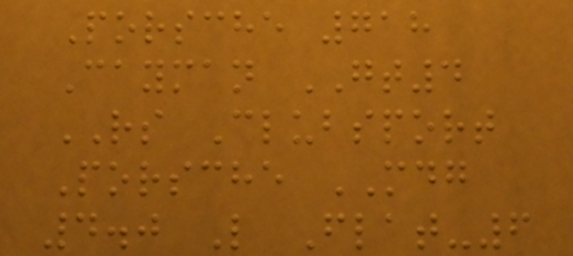Porsche 718
Cayman GT4
RS Clubsport
Porsche MDG
4.0 L Flat-6
